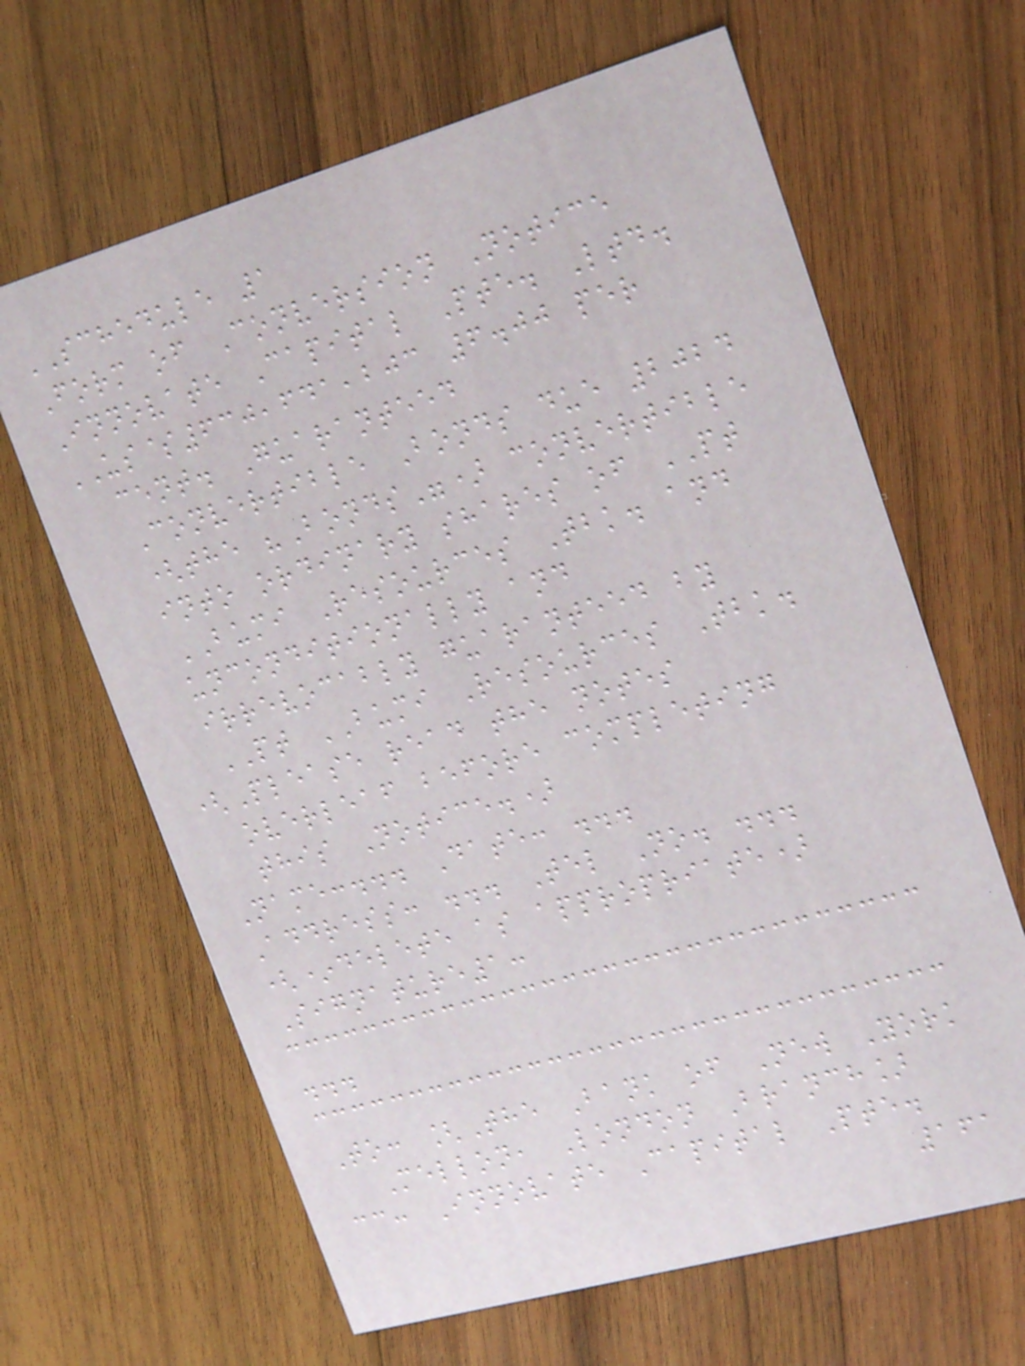SCHEDULE 1
Form of Conversion Notice
Innovate Capital Pte. Ltd.
US$630,641,203 6.00 per
cent. Guaranteed
Convertible Bonds due 2024
(the "Bonds") convertible
into ordinary shares of PT
BUMI Resources Tbk. and
unconditionally and
irrevocably guaranteed by
PT BUMI Resources Tbk.
(Please read the notes
overleaf before completing
this Notice.)
Name:... Date: ...
Address: ... Tel No. ...
(*delete as appropriate)
Signature1:
...
To: [The Bank of New York
Mellon, London Branch]
cc: Innovate Capital Pte.
161
